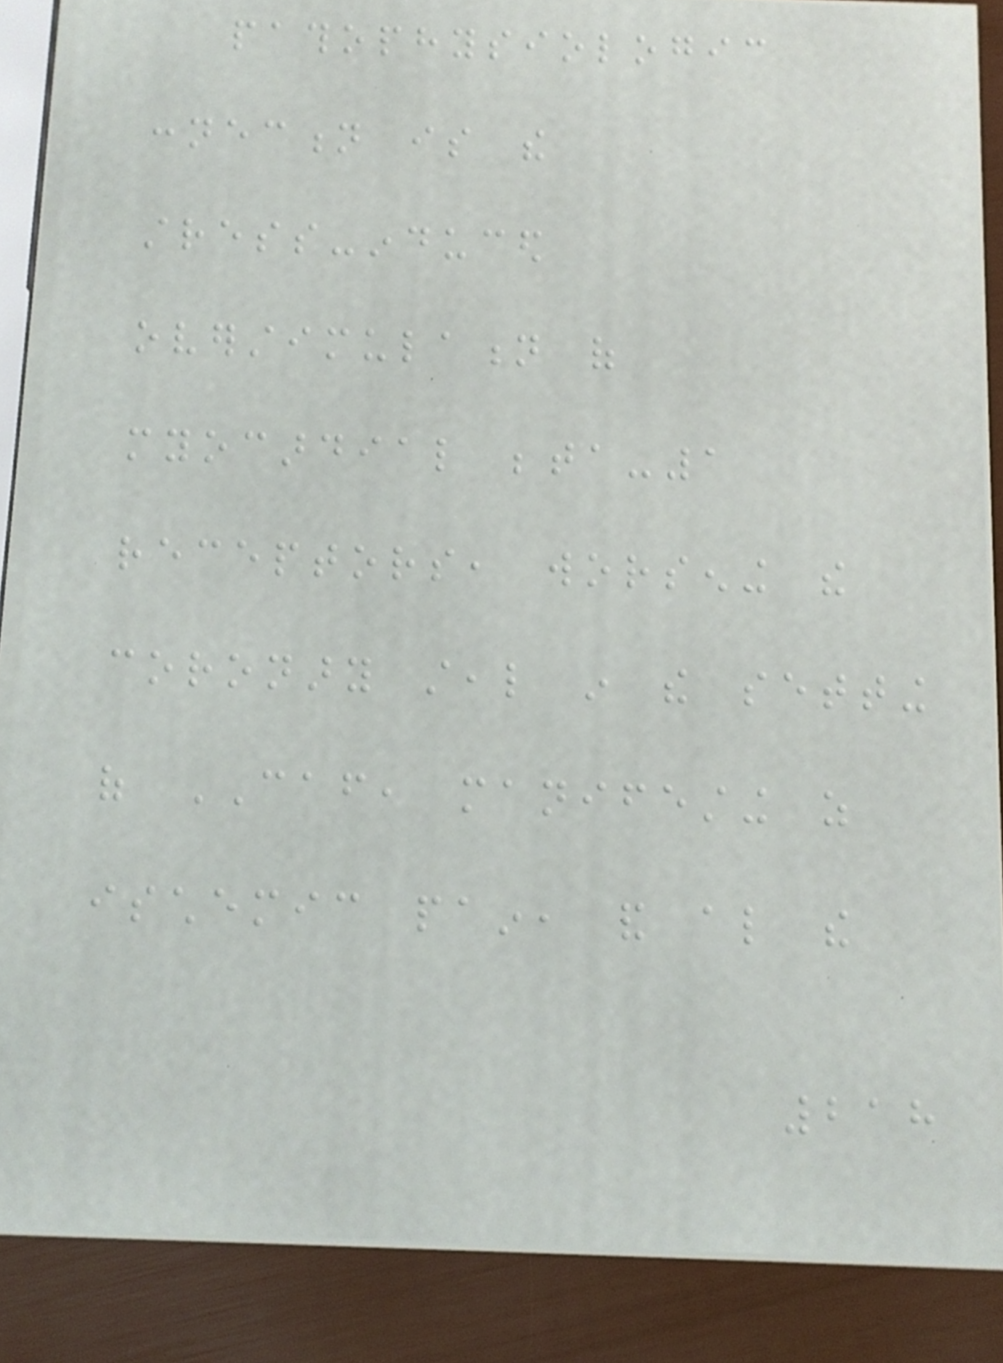pathophysiologic
connection is the
stress-induced
overstimulation of
myocardial beta-1
receptors, worsening the
coronary steal in the setting
of CAF, manifesting as
ischemic pain, and also the
218
